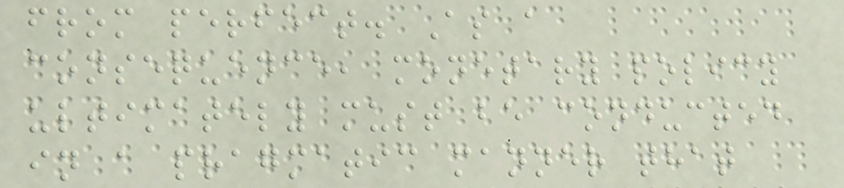from perfect. As a
consequence, monetary policy
ultimately must be conducted
in a pragmatic manner that
